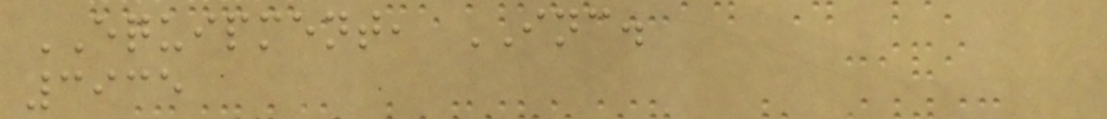EQUIPMENT, INC.
3935
